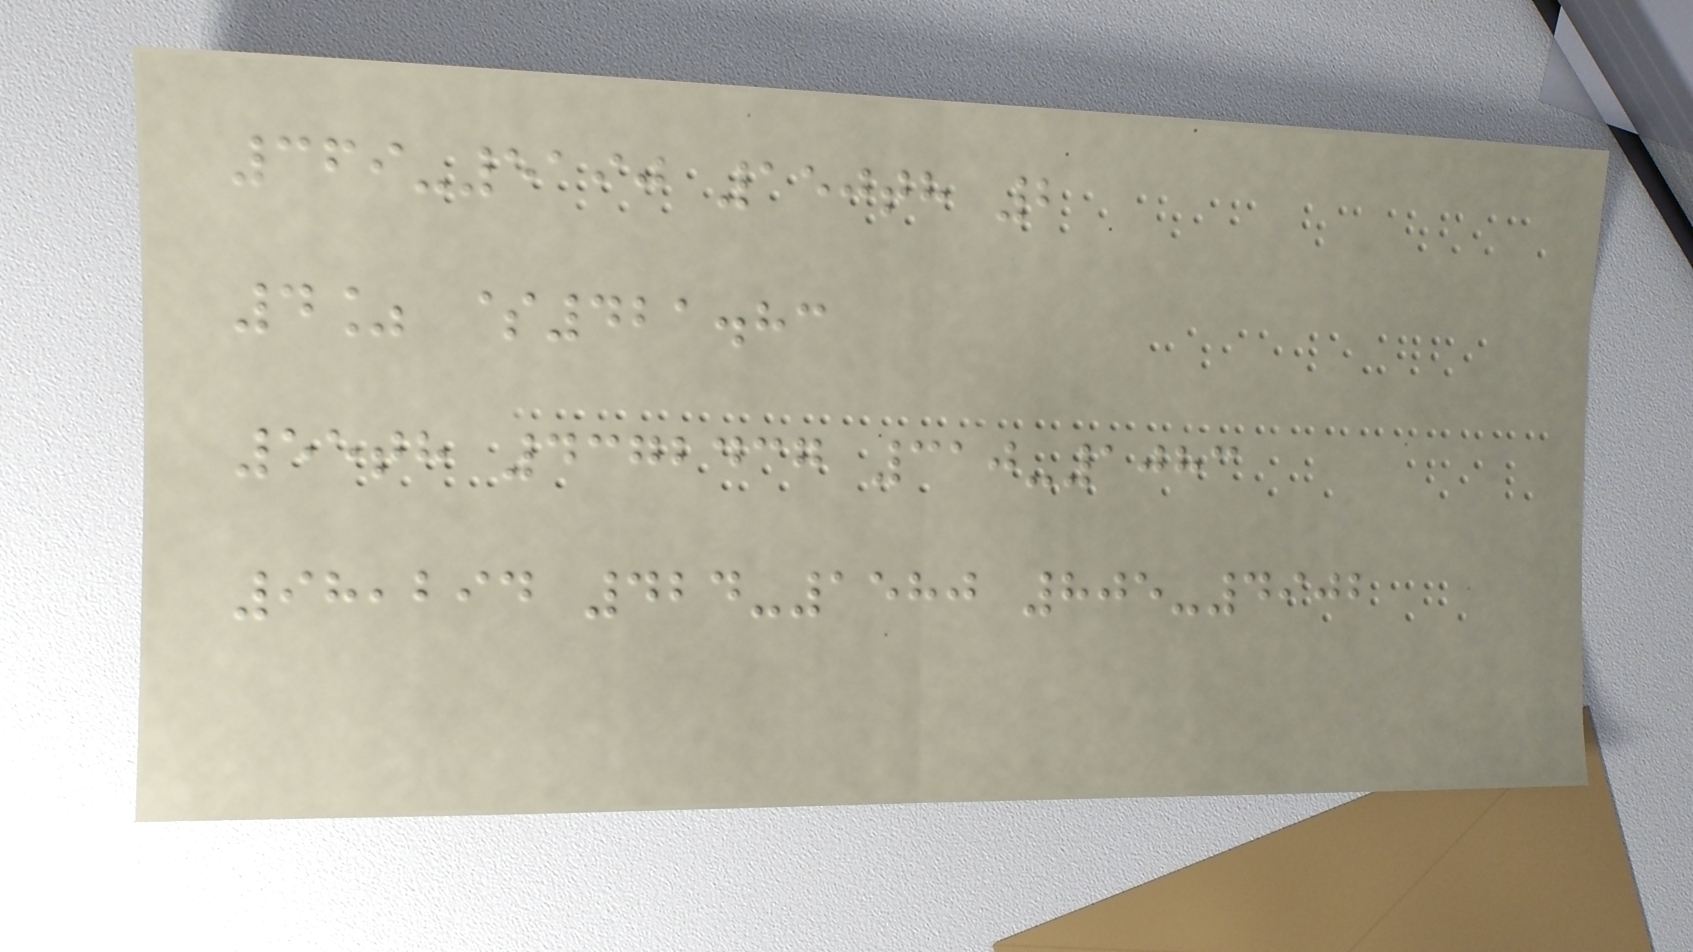369-5190 150th 2
4% $421.83
55th 4372437 310-1083
98,294 424-1580 805-4902
